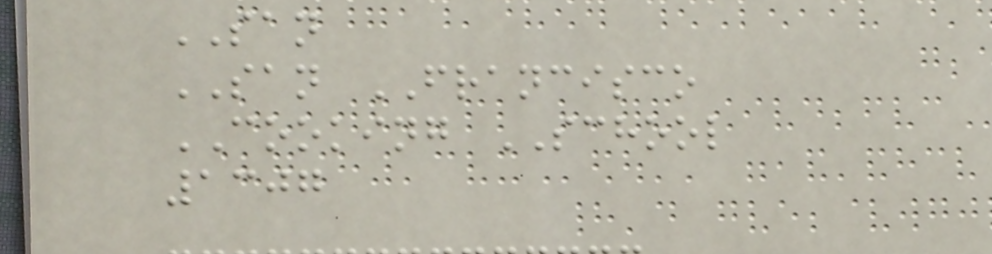SAN
SAN FRANCISCO
COOKING SCHOOL
1307
